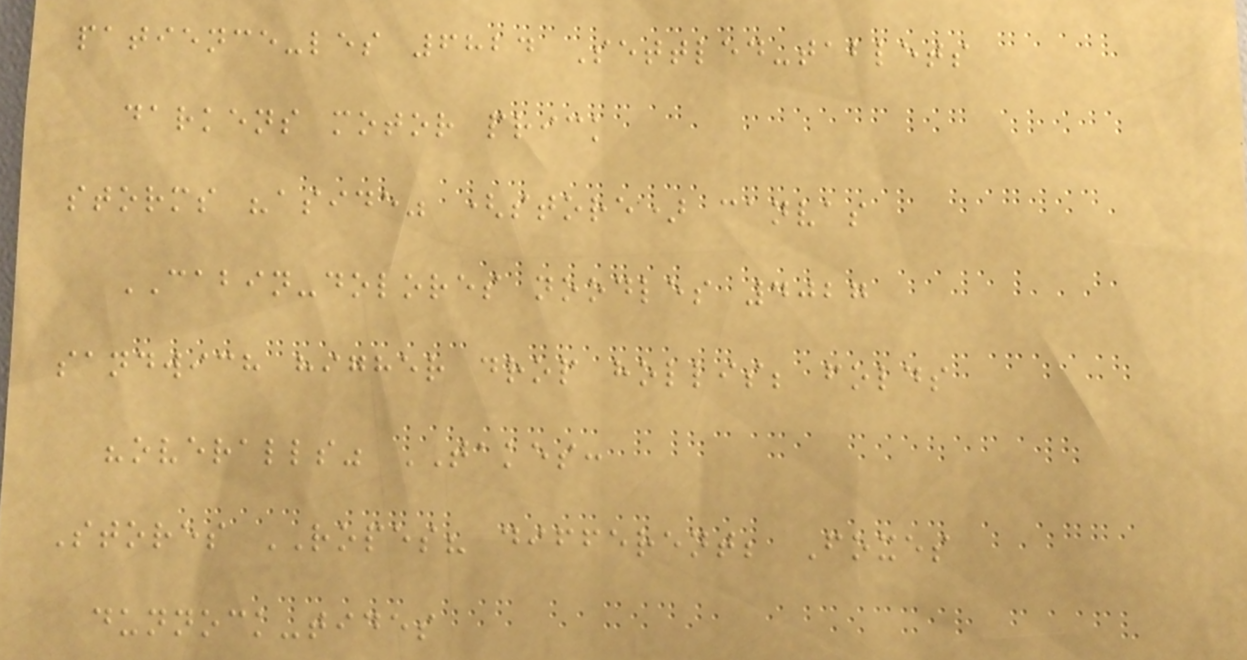patience-les 6824 Settled-tablets
darkens motor prick
storms "aside" (store) canvas
CABIN-dolores noodles 4027
sandwich higher drop hollis; folds
"overalls" TAKES:
Stores ROPES? different; Foxes
dunnock-tides
